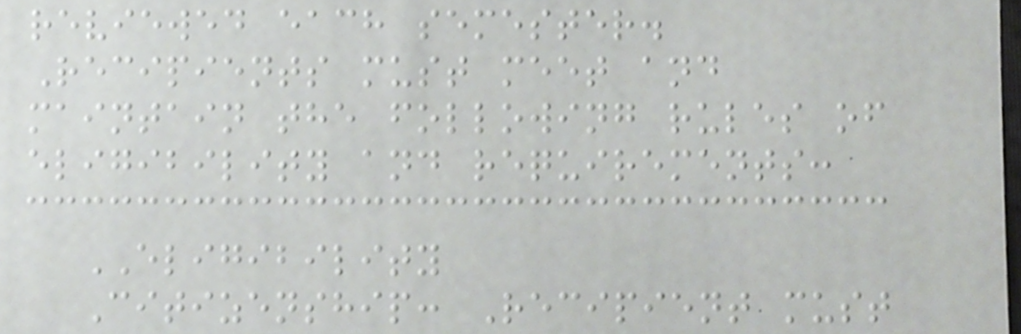reviewed each semester.
Recipients must meet and
maintain the following rules of
eligibility and requirements:
ELIGIBILITY
Citizenship: Recipient must
